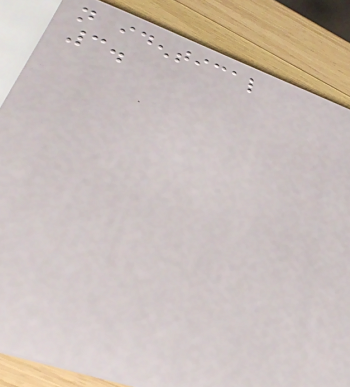not identical
3.
